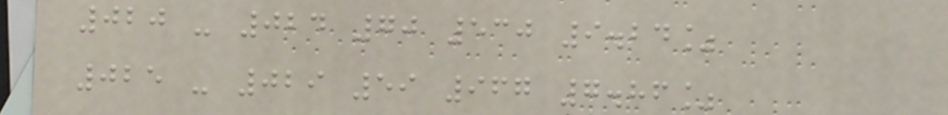020 - 024 70 530 9.24%
025 - 029 59 967 7.86%
